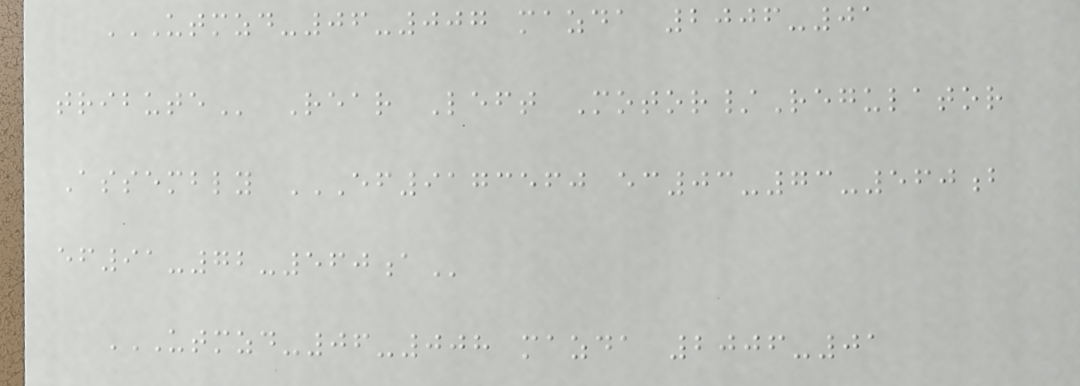UTMZD-06-007 MAZDA 2006-01
TRIBUTE Rear Left Motor/Regulator
Assembly EF9173560 EC03-73-560B
EF91-72-560A
UTMZD-06-008 MAZDA 2006-01
